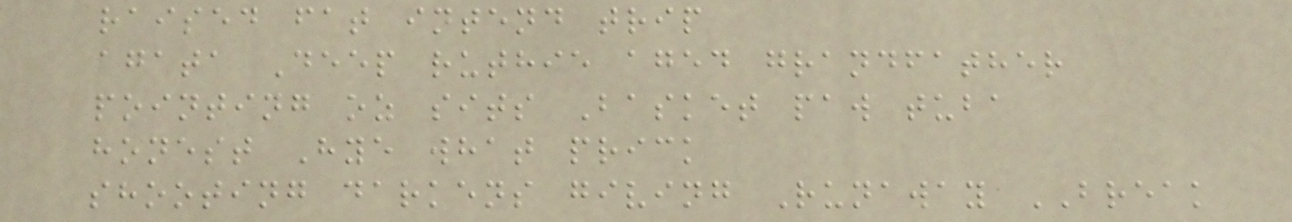raised fat intend trip
agata Deep ruthie aged grandfather
pointing oz sits Basket paw tuba
honest Hye what prick
shooting darkens giving Runaway BREAK
